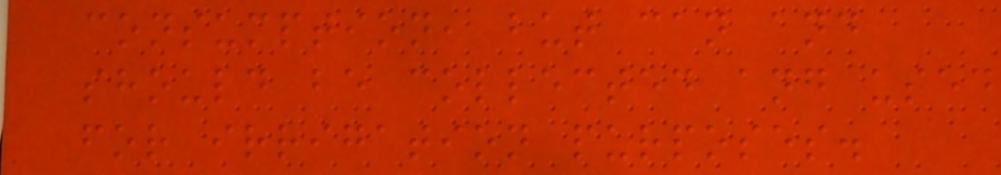consumption, but can and
should be collected and used
for irrigation purposes.
